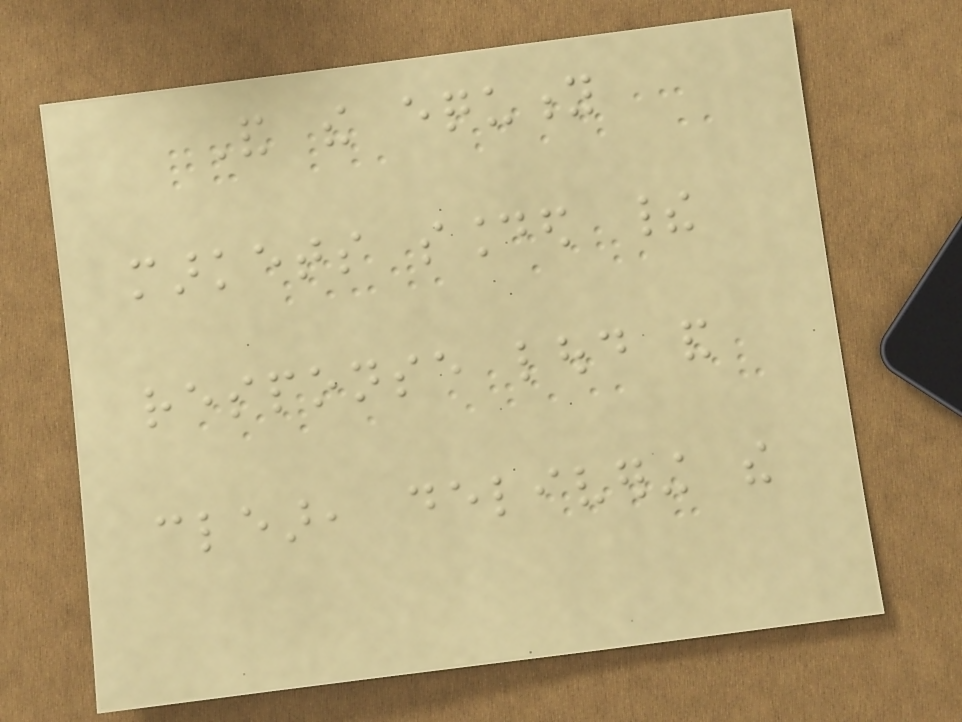And the equity
markets sounded their
response loud and
clear, delivering the
